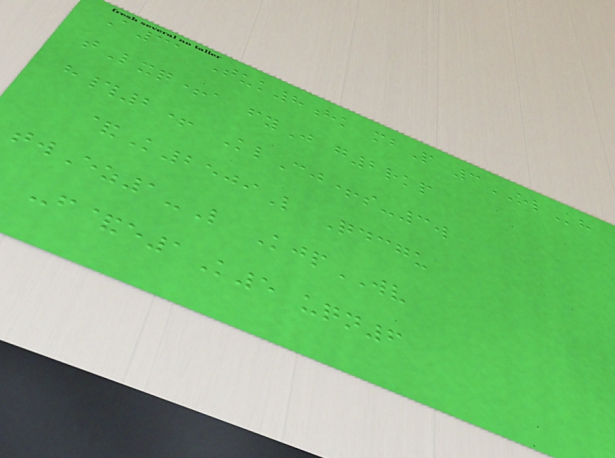A31 Tuk8hk mbP 3OLh
tLxq+a fyJ g2rkp
h#2+ KlCj+s-3w
&K2509L Qdcgu
twEz1-L KjpWV
-f&e1K5 uqn6
